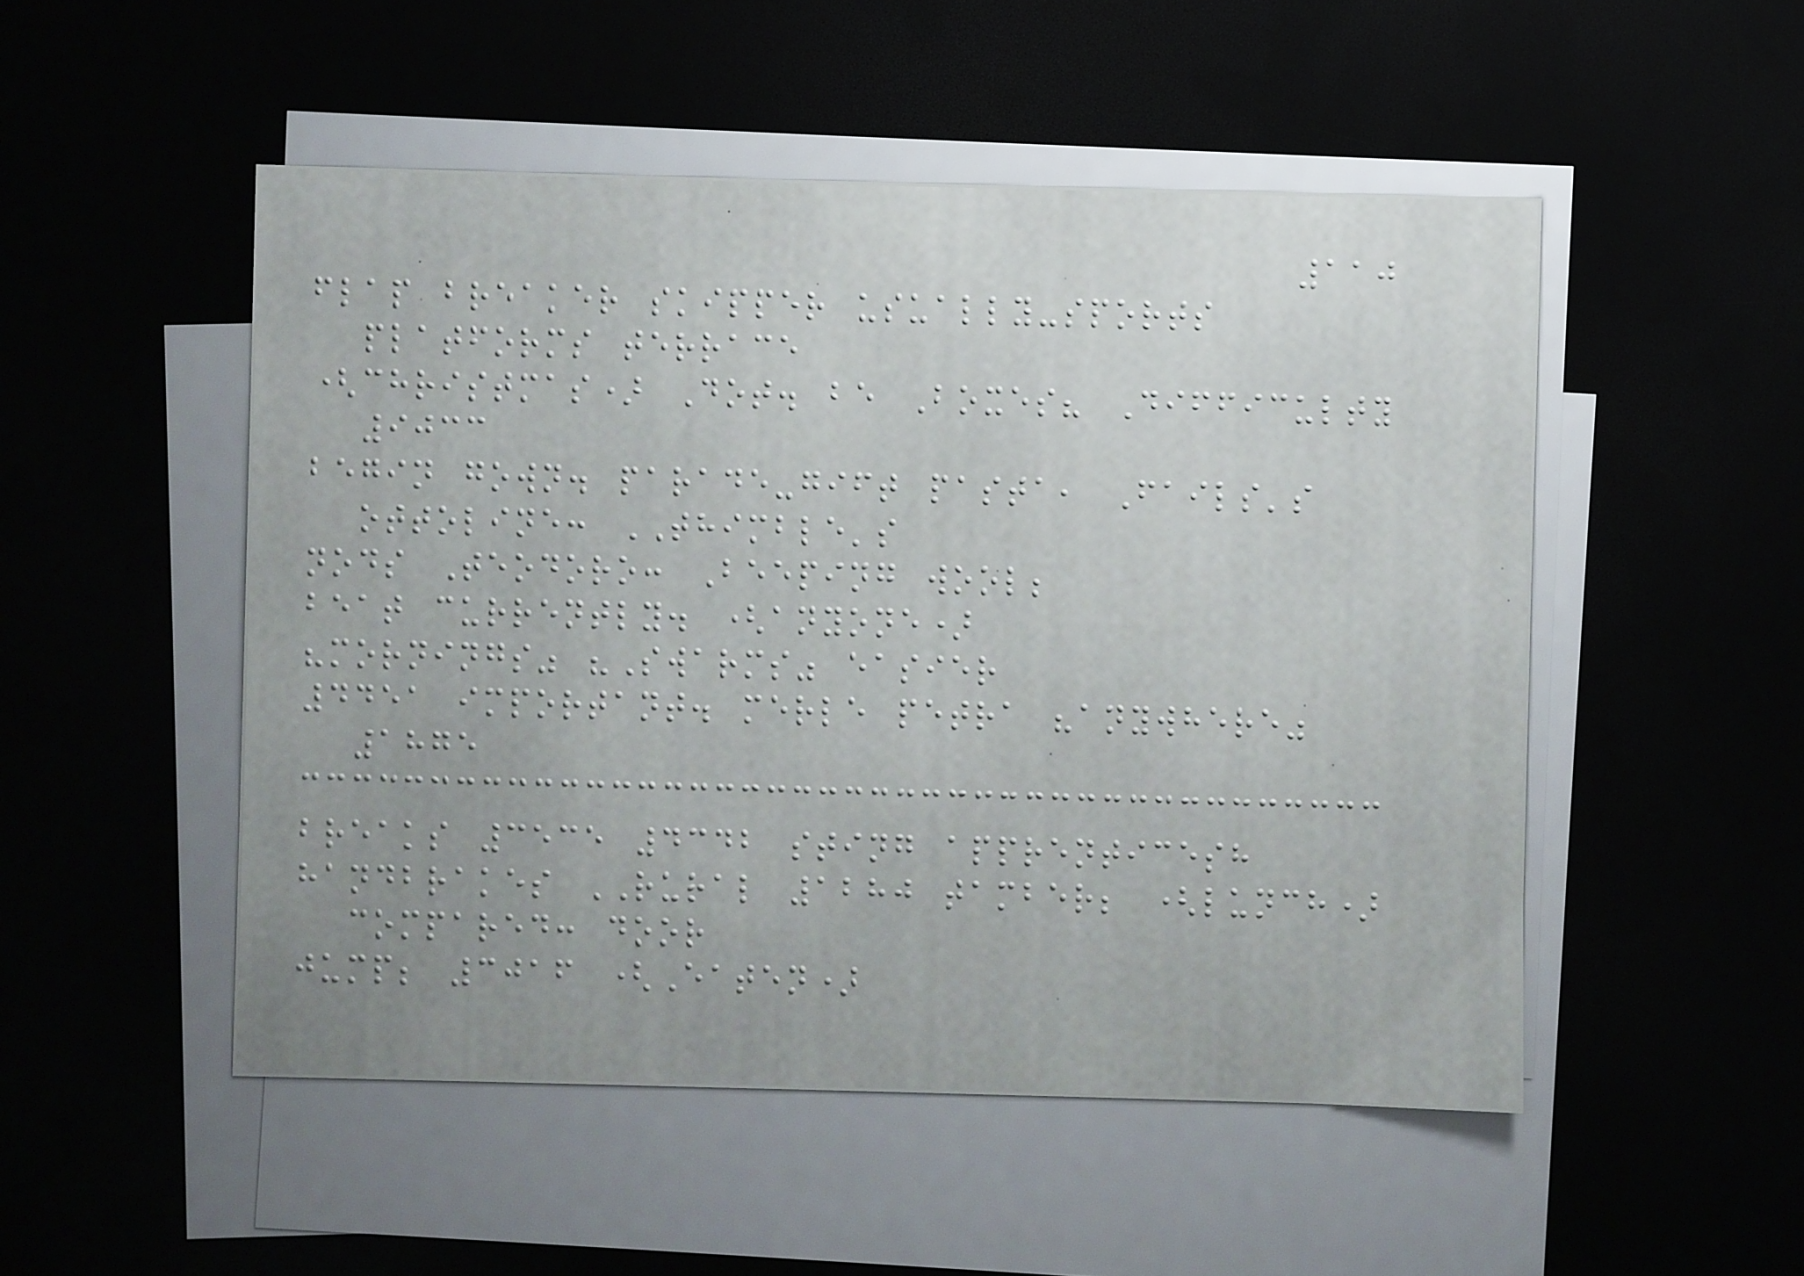110
flap breaker skipper usually-sports
platforms terrace
(christmas) Dot. be Boxes? Difficulty
9033
begin gown. parade-gift pasta, Fails's
ottoline: THIMBLE's
nods Teodoro: Beeping wool;
beat currently. (anyone)
"mornings" "Swarms" easier
4451 important. merle petra "anywhere"
1875
breaks 3535 4342 sting apprenticesh
handbrakes RURAL 1280 tamber; (lunch)
compared: door
jump; 3016 (Eaten)
